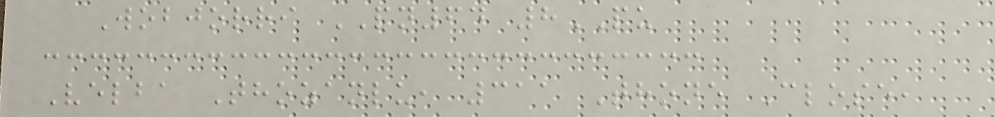Wobjorri PN64 8PU
Velba Thozanlu, 311 Thone Close,
